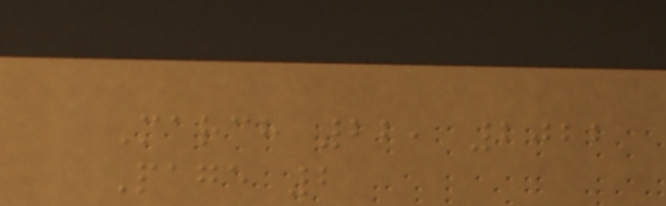March 22, 2022
Page 2
